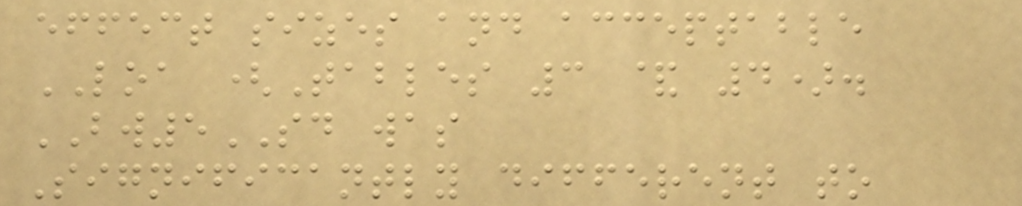effect sizes and acceptable
LOA (Tables 3 & 4).
BW5SD was
Significantly different to
